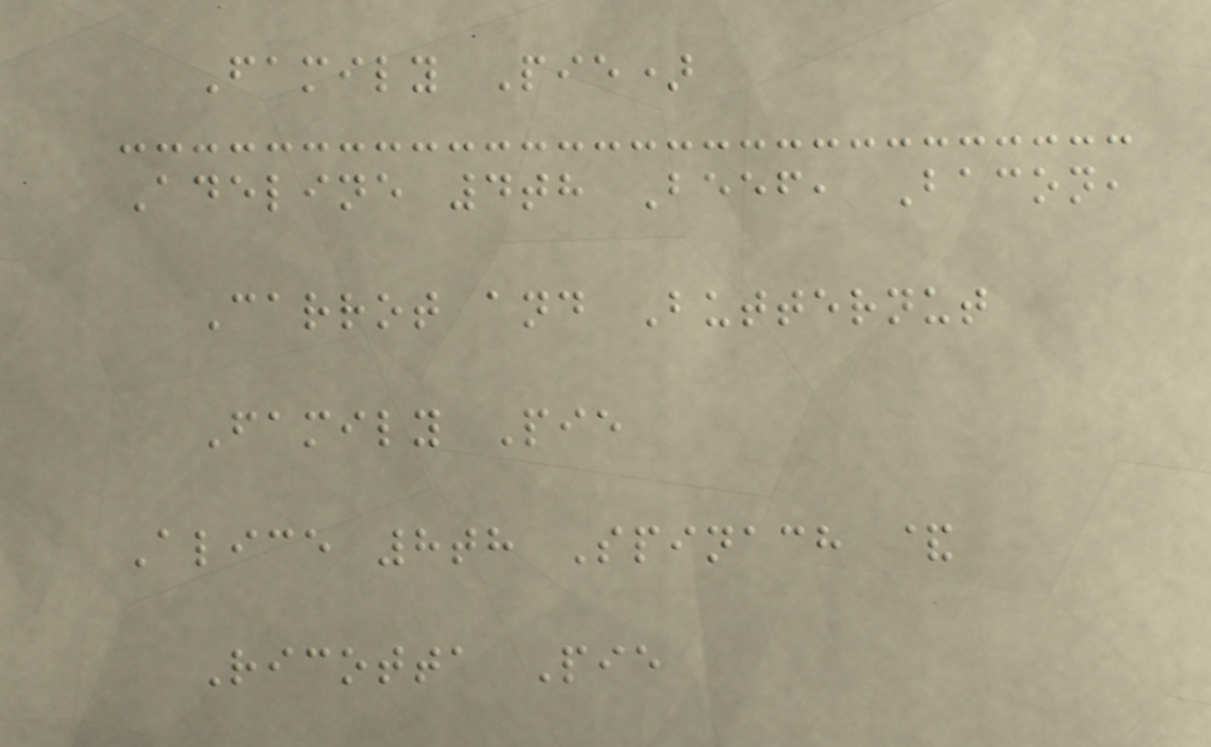Family Pie)
Adeline 4th Beef, Bacon,
Carrot and Butternut
Family Pie
Alice 8th Spinach &
Ricotta Pie
